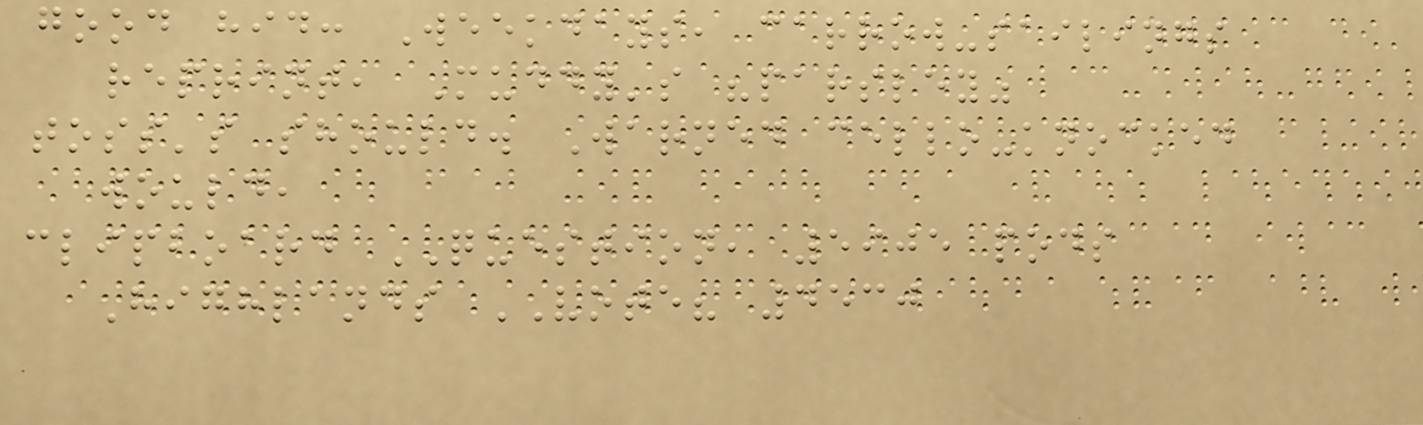good hid: Weekdays, carrow-sailings
reprint, Muddy's "parsley"
toss's should. Warned cello-knocked
would,
clipboard QUESTION, 5905 pods
Highlands VOTE? 4530
